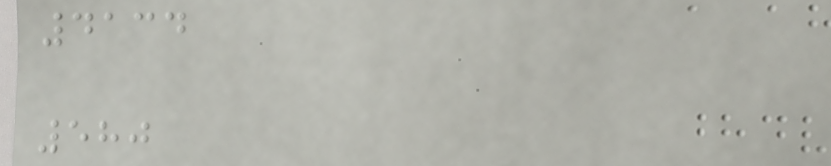4134
580
